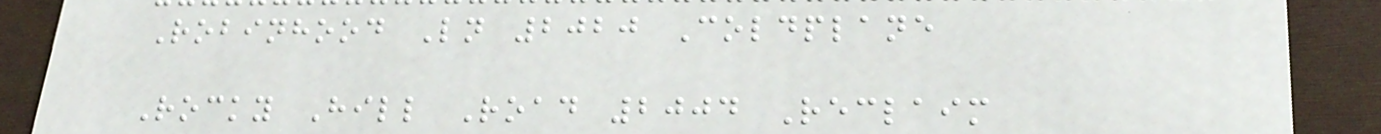Robinhood Ln 2020 Coldplane
Rocky Hill Road 2004 Reclaim
